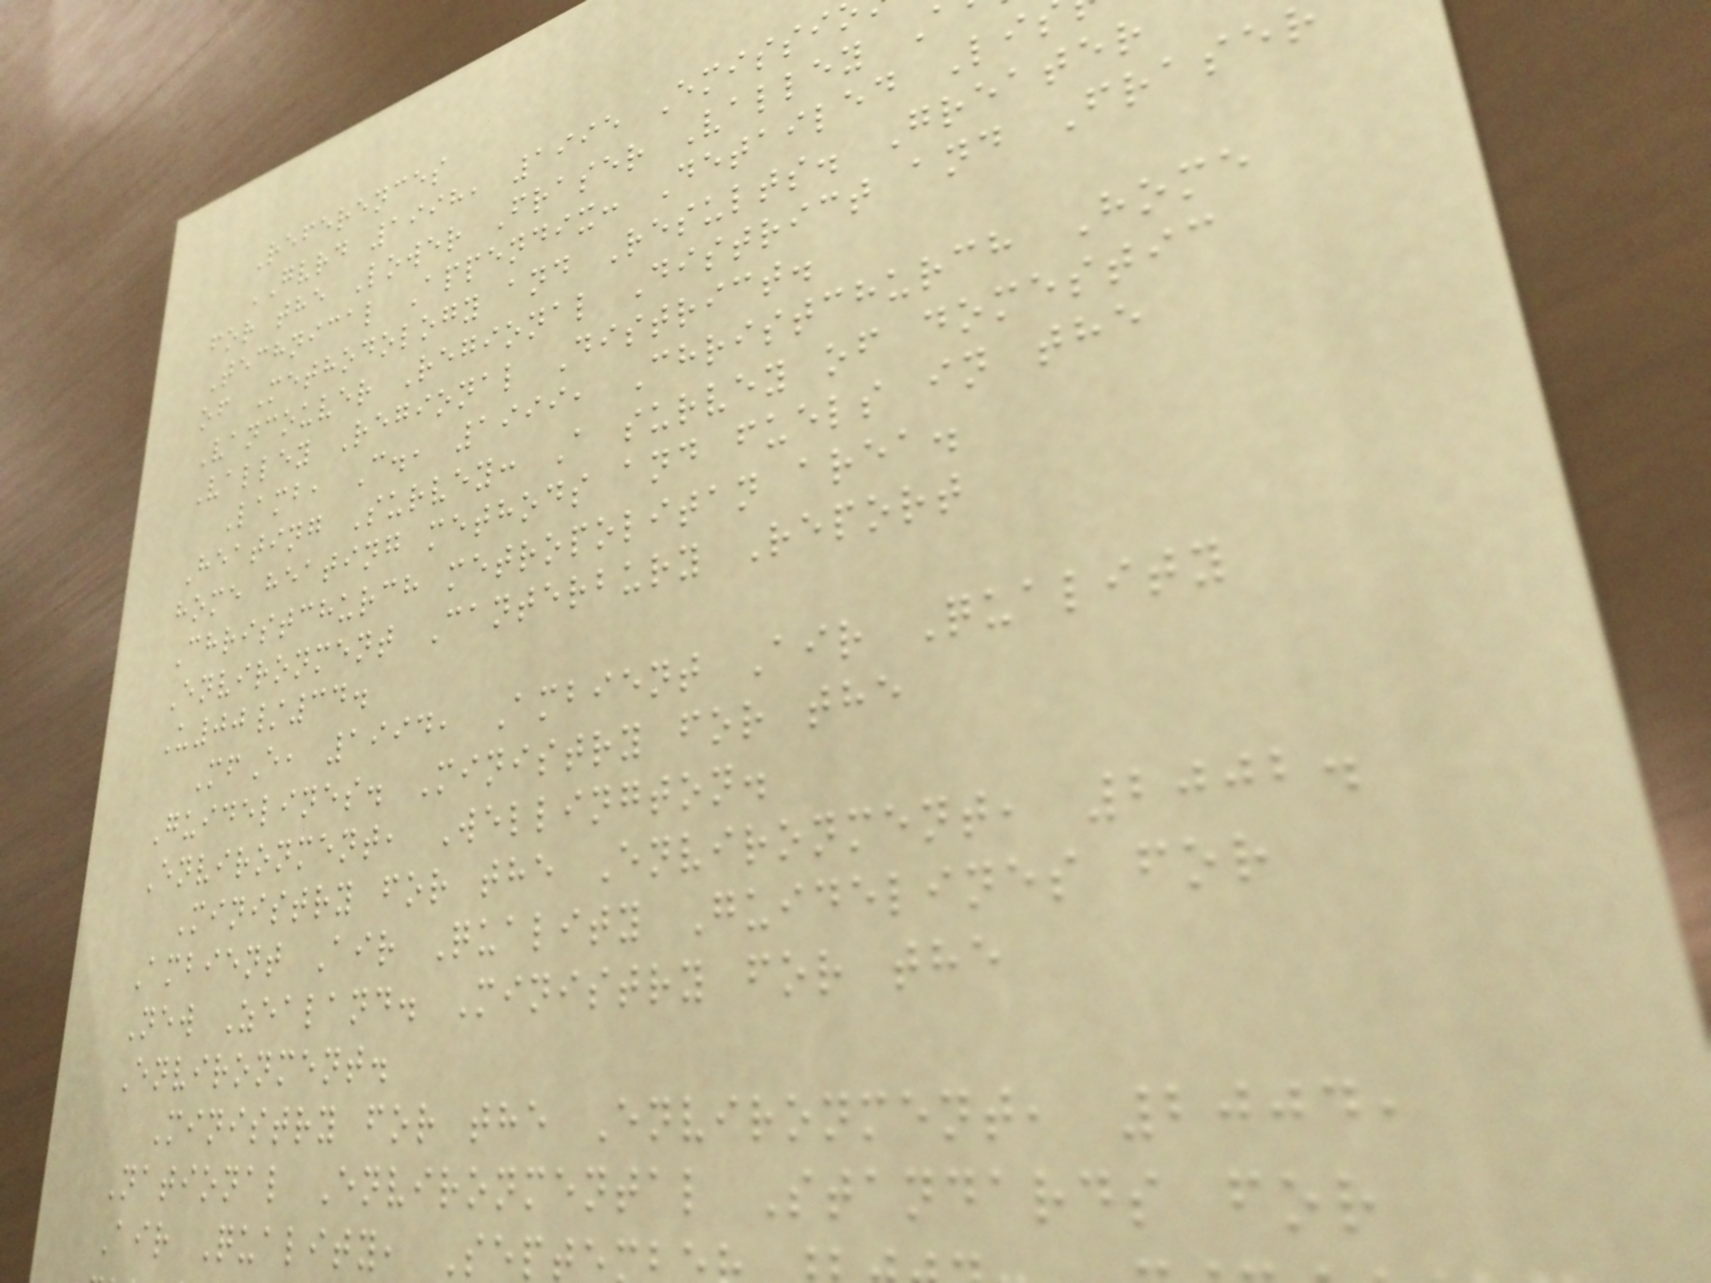References
GVRD 1998, 1995 Emissi
for the Lower Fraser Valley
Technical Appendix: Detailed Li
of Methodology and Results. Greater
Vancouver Regional District and Frase
Valley Regional District.
Lamb, C., 1999, Christchurch Home
Heating Survey: A survey of domestic
home heating methods and fuels in the
Christchurch metropolitan area.
Environment Canterbury Report
U00/34.
MfE, 1994, Ambient Air Quality
Guidelines. Ministry for the
Environment, Wellington.
Ministry for the Environment, 2002.
Ambient Air Quality Guidelines for
New Zealand. Ministry for the
Environment.
Ministry for the Environment, 2004,
National Environmental Standards for
Air Quality, Sept
